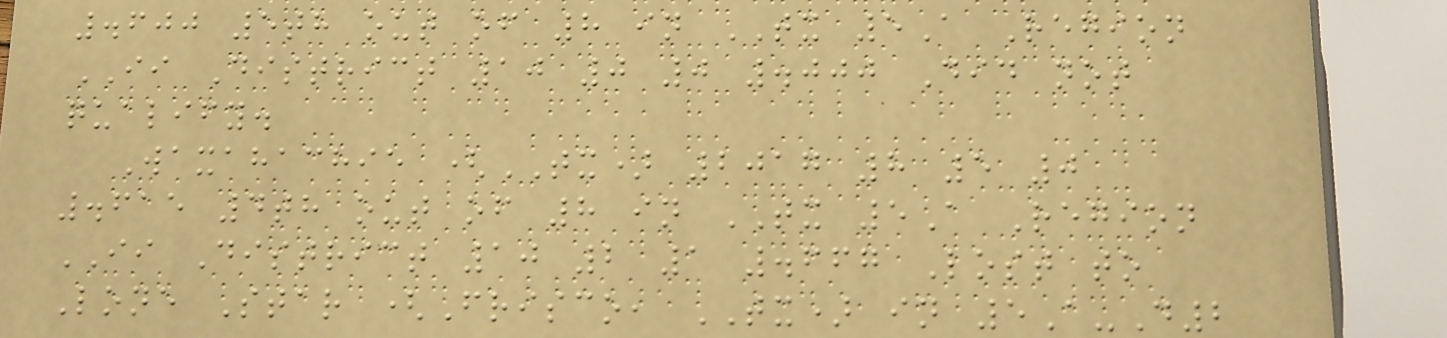.600 5th out of 8 in TX 5A Region
II District 10 0 0 .000 Did not
qualify.
Waxahachie (TX) 2017 8 5 0
.615 4th out of 8 in TX 5A Region
II District 10 2 1 .667 Lost to
Lone Star (Frisco, TX) in 5A-D2
